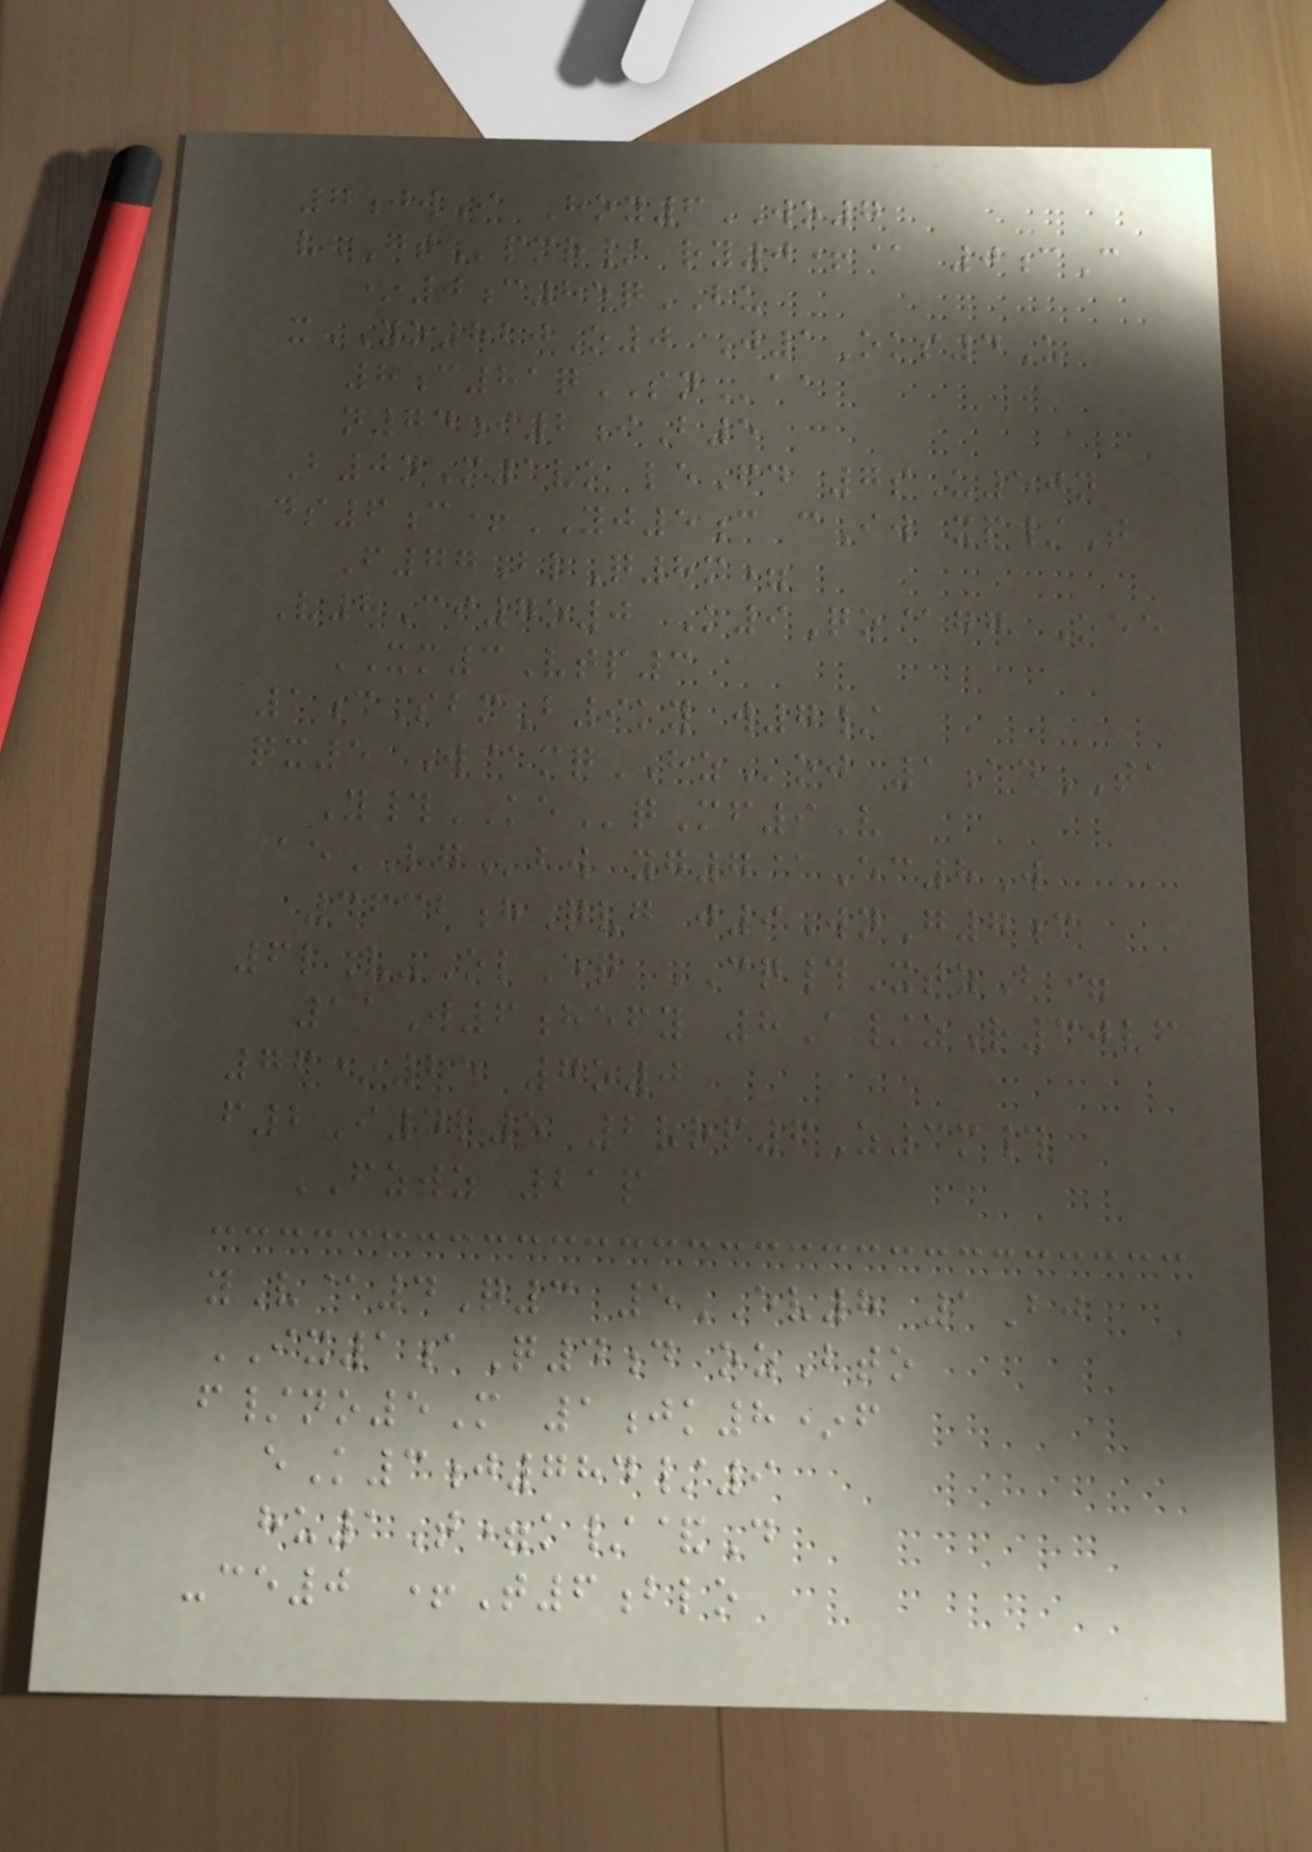7jwI Hoy6WO7
vGTpmr/ ry0+@ 0cC
*0c85qBU
xYO820O0 J1Oks4U
8c81qSNaa
n74i2iB5
B0nM1vk leFd 7sU50n
ds6c+YJ5c cIw xp/T
F77BlQ8m=
V8Ci7o0 K9Qo@gg Oee
XM3Vtp3
1cSbmB9ky w7/
qx5 W@mqHZoj 1adTA
Y#KEqMf9V
@eLGbw yg7@Ec8W
3632hQvg j9WnG7c
6lV-OlEq CQ#XtzB=
11W6hefy 8A/zR30vf
76*25 7o0
f2I4l5 2vrp6Z3m#
FZWZ 21p
yV@4Q3 5EV8 1Bj
IX1aQ4d ozBto
f/no5M 1jk8*f
eK3j784/9
hu1T=k/&D
-ce0 +T6blo
